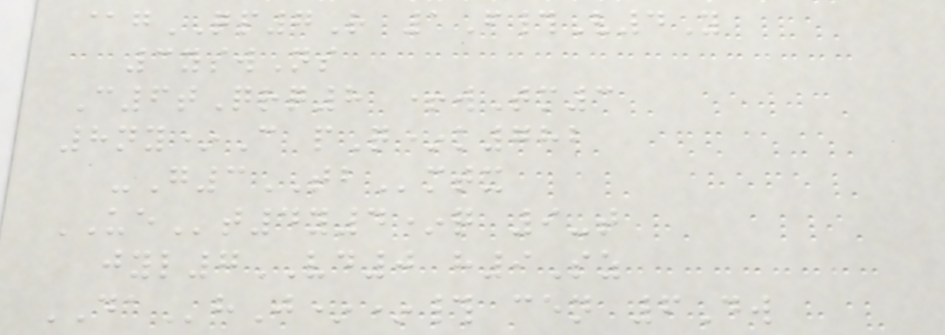@gQP7R 1F#V4Y
3yswNs
C6tQrq8 +wTm3
8ny*C pQ*k782
-G3TBmtx
UEt4y4*q 9-t
jyl7VD0 h9Sz
DAhJ**# cen 6Dw
